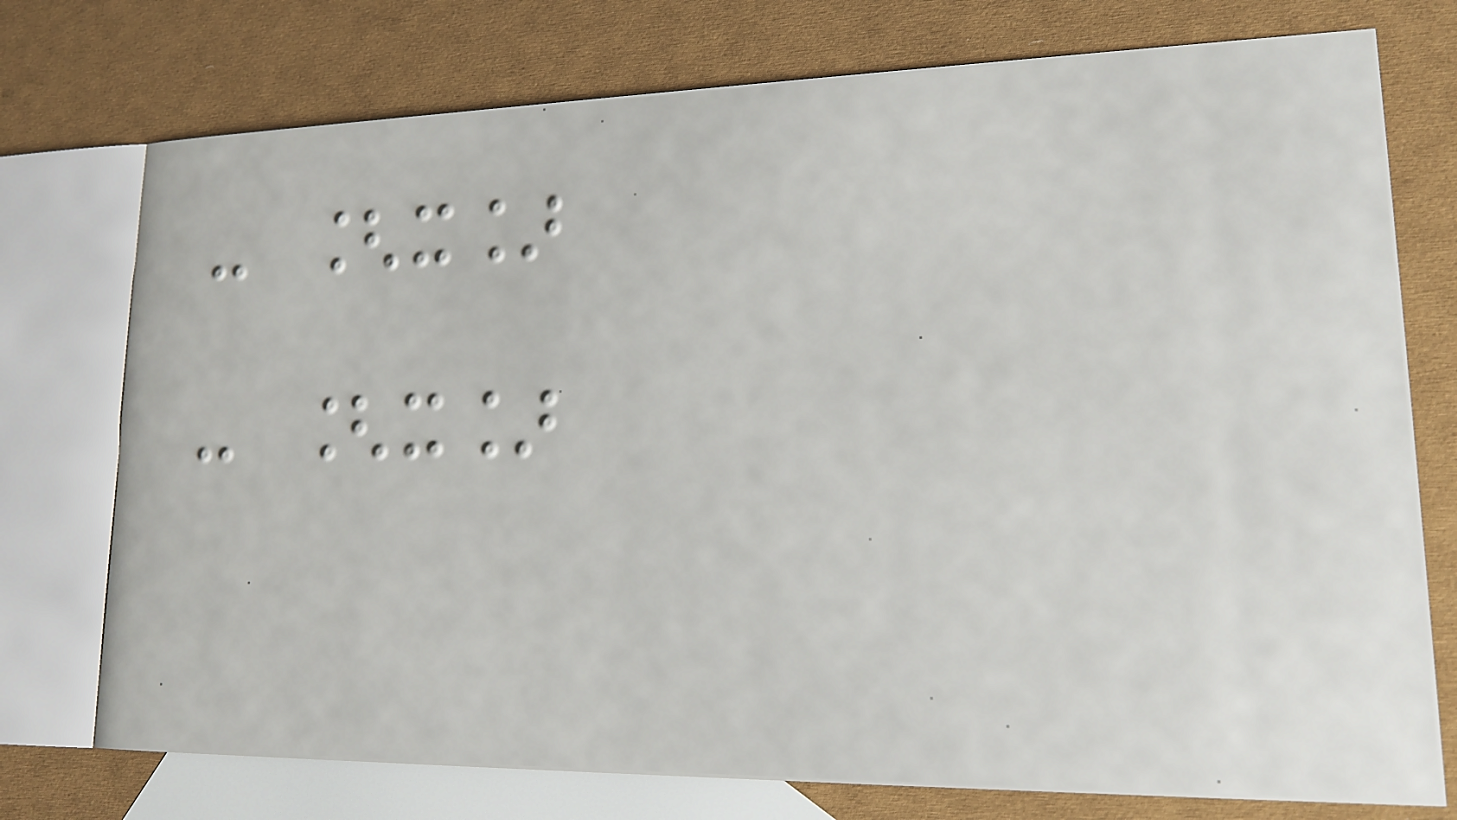- [x]
- [x]
